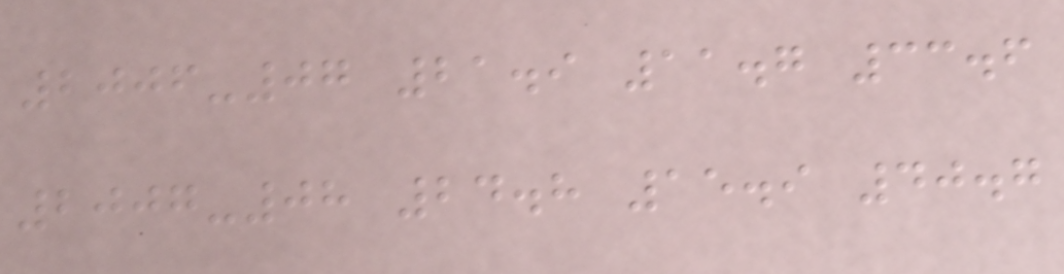2006-07 21.9 11.7 33.6
2007-08 24.8 15.9 40.7
